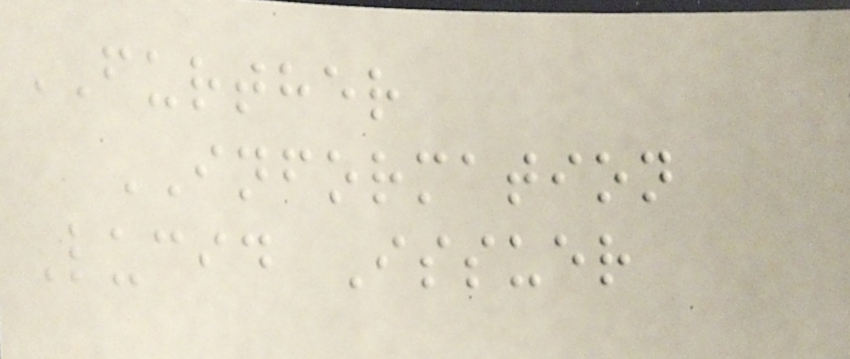FURTHER
INFORMATION
Lucid Issuer
